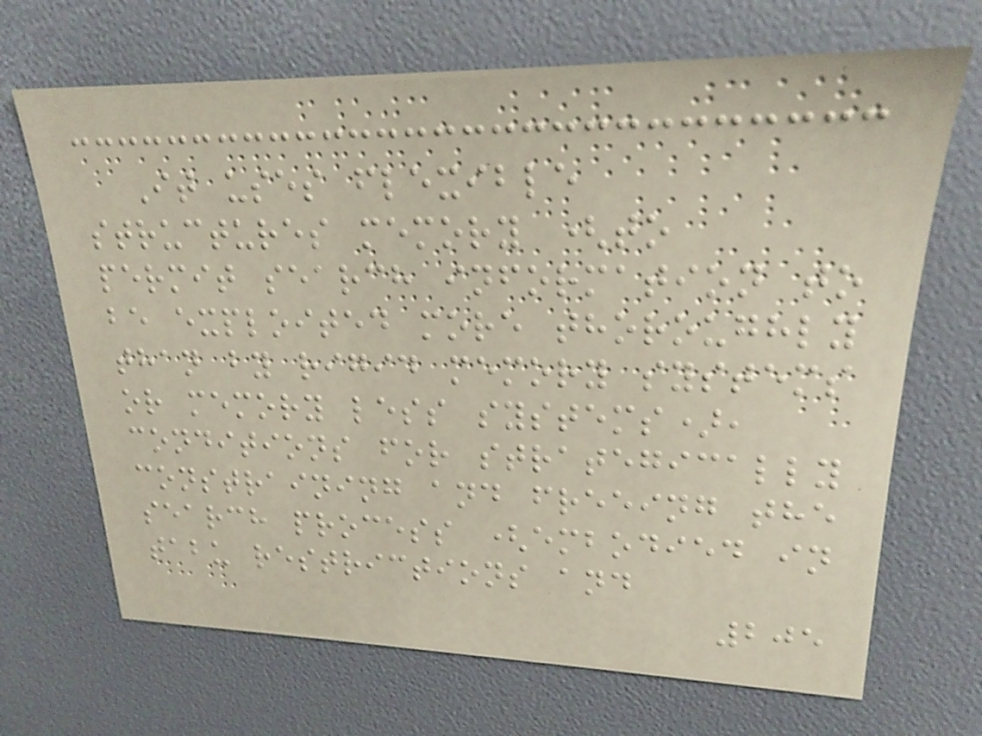It uses flexible
structures memory (to
permit search information to
be exploited more thoroughly
than by rigid memory systems
or memory less systems),
conditions for strategically
constraining and freeing the
search process (embodied in
tabu restrictions and
205
